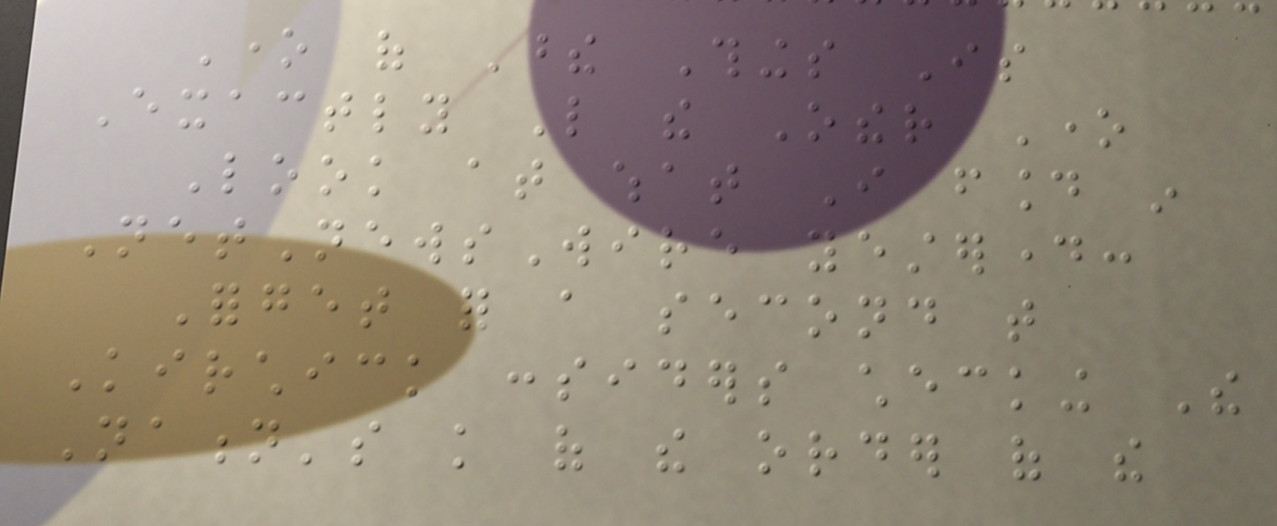One of These Things Is
Exactly Like the Other One
Look at what I found in
NetNewsWire yesterday:
Forget for a second that
Kirchick considers checking The
Nation's knowledge of the order of the
